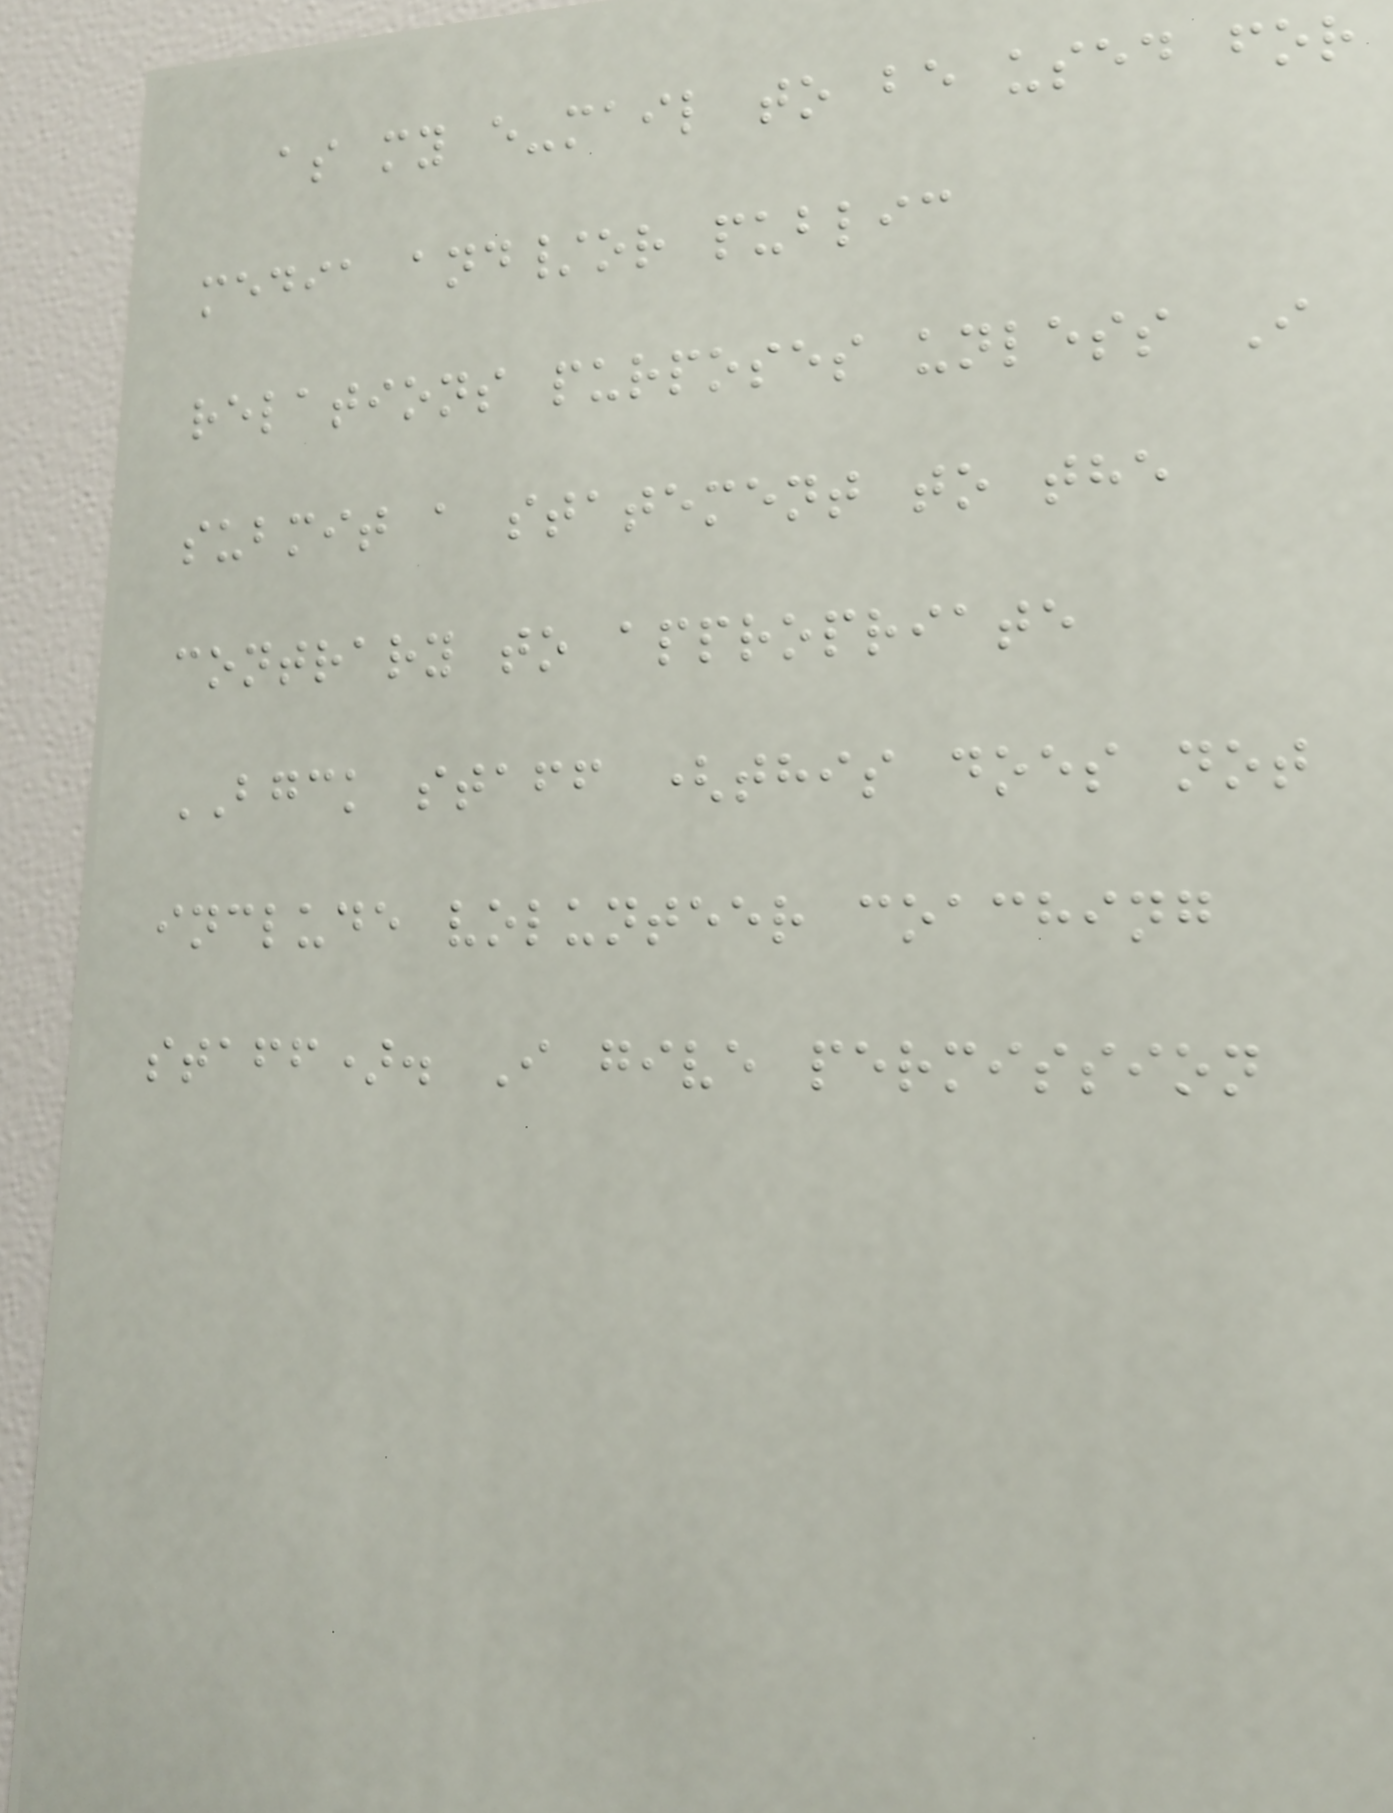as my e-mail to be used for
media and/or public
relations purposes unless I
submit a statement to the
contrary to appropriate
BGCK staff (this does not
include volunteer coaching
staff). I give permission
